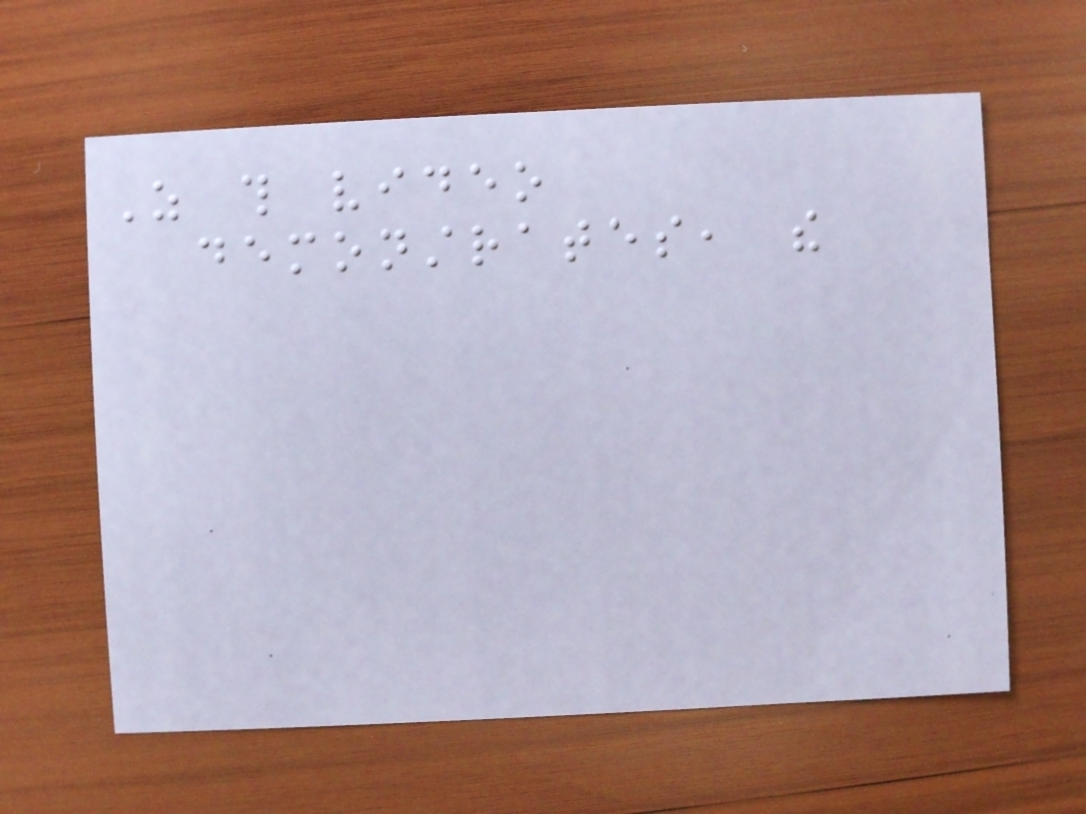As this video
demonstrates, the
